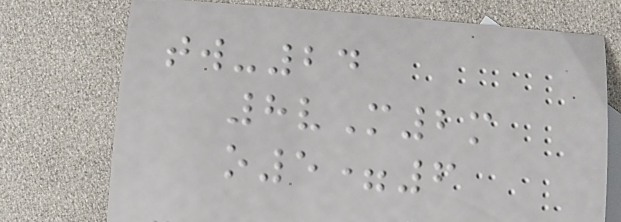tw-24
8vM2m
o5=6
